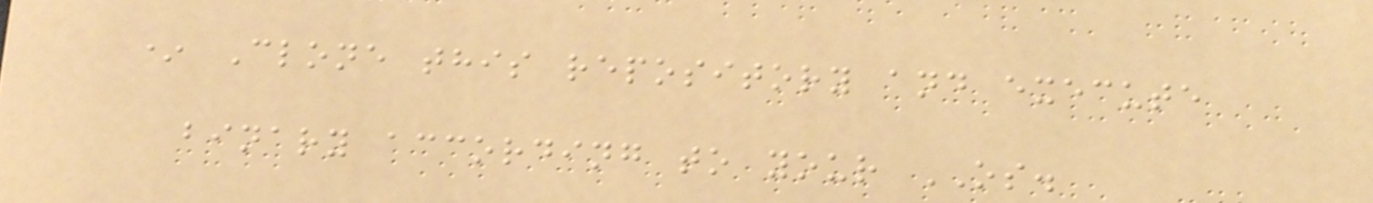* Clone this repository and execute
binary according to your OS.
